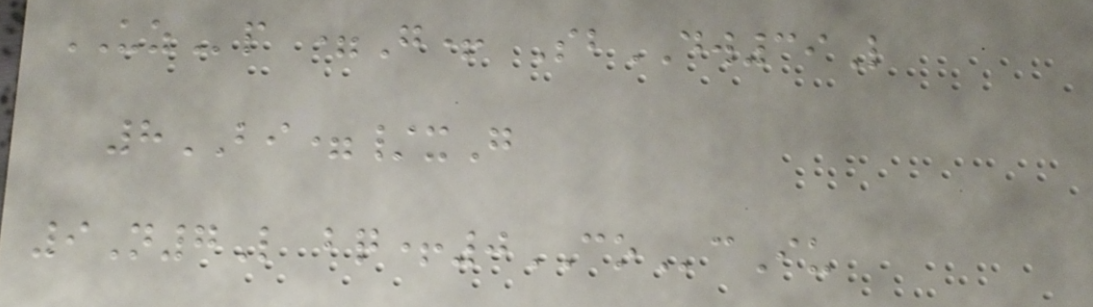UZp =G+ SbDW39L
8BI=/xG
9N7L bq+0COcIu
